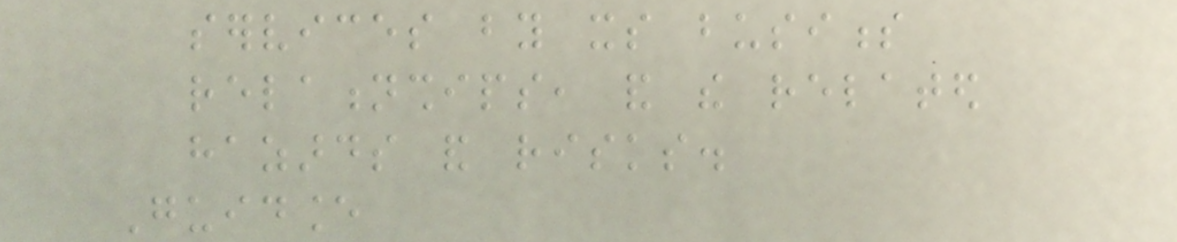services by its business
relationships, and the related
hazards and risks.
Guidance
